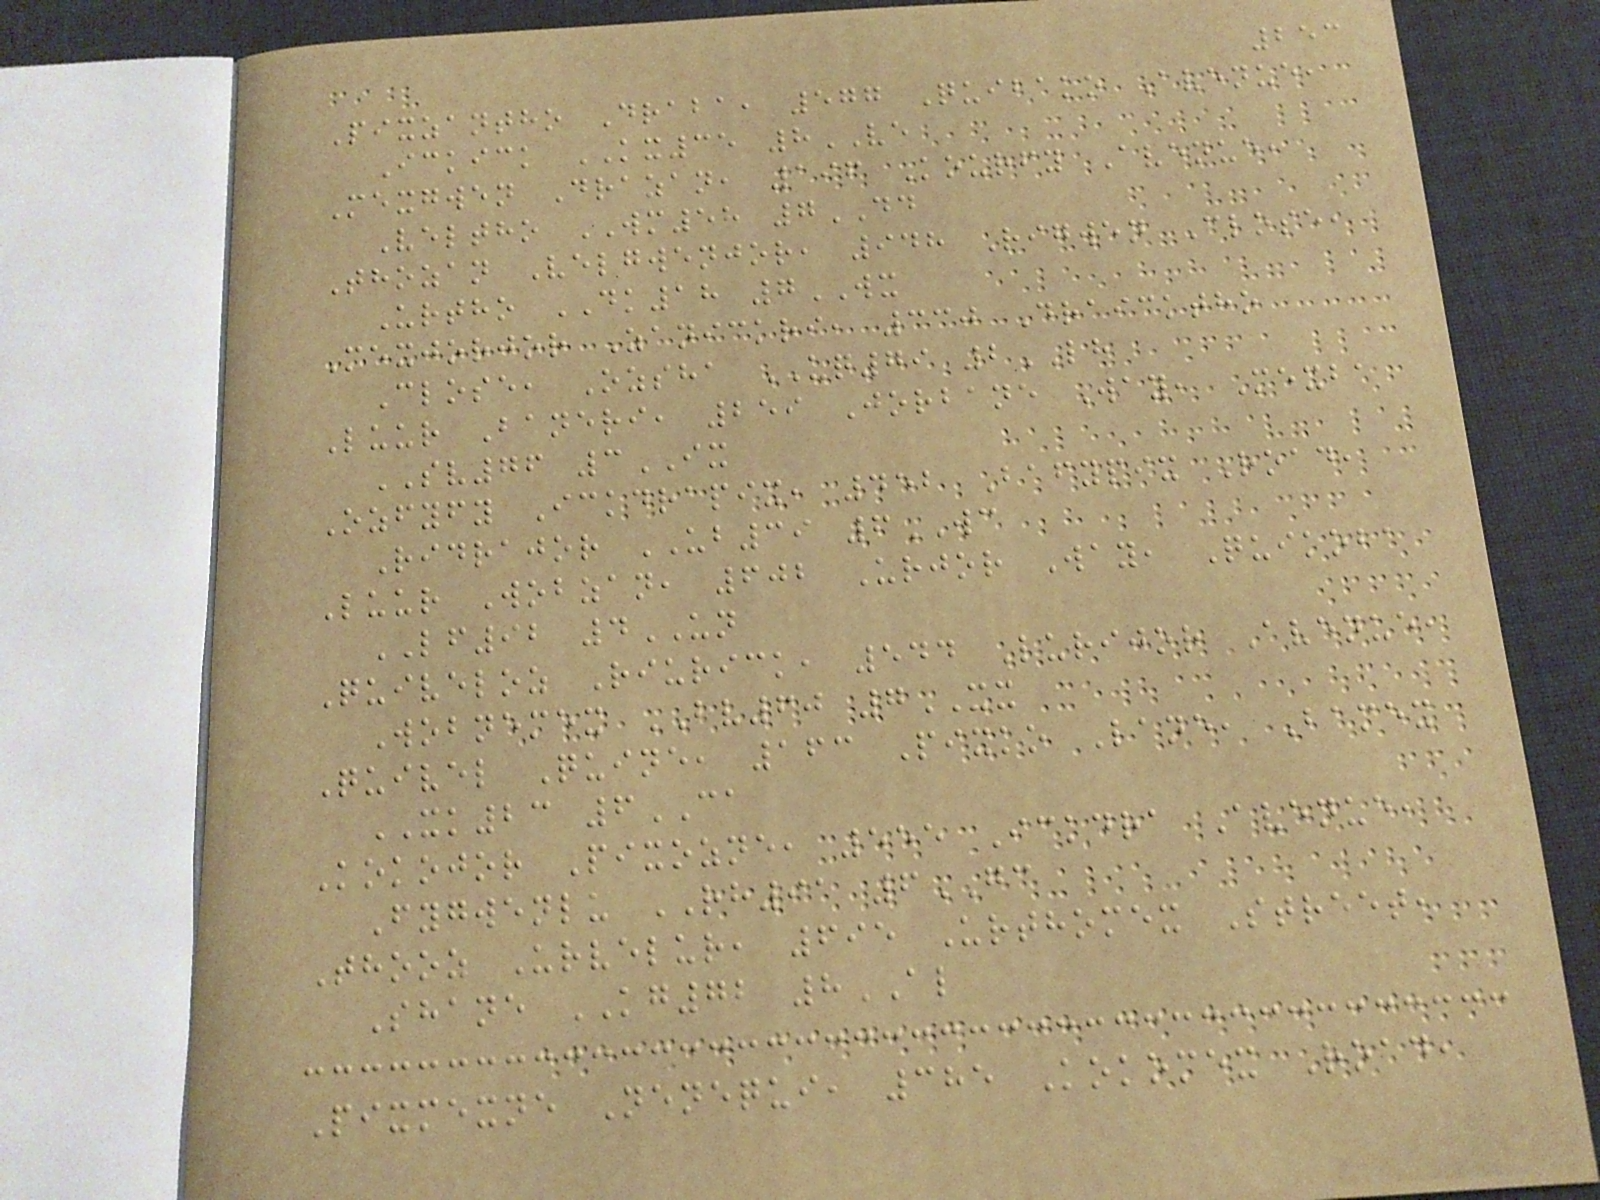253
Pixzantho Draba, 577 Quibako Avenue,
Ickick KX35 8VE
Mexgwen Drazan, 196 Kourfy Avenue,
Veltho WM58 7DD
Thozan Velgwenjor, 948 Rigwen Close,
Urtho DK18 7WX
Mexjorjor Zanickri, 330 Draicktho
Close, Ozsha UQ79 2LH
Luur Baneri, 259 Jorbane Way, Mexba
SV76 3IX
Ozfyfy Ickdrapix, 452 Bafypix Road,
Ridrajor UB39 6WC
Luur Wobzan, 602 Urjor Way, Quikoba
LF92 4UN
Quiveloz Riurick, 544 Lurijor Avenue,
Wobnemex BV60 7XX
Quivel Quine, 163 Pixko Lane, Bamex
XK23 6CA
Kokojor Pixozne, 555 Ickdra Avenue,
Fygwenlu RH91 6GC
Thooz Urvelur, 695 Urthomex Street,
Shane KG72 8AL
Pixmexne Nenequi, 385 Kokomex Road,
